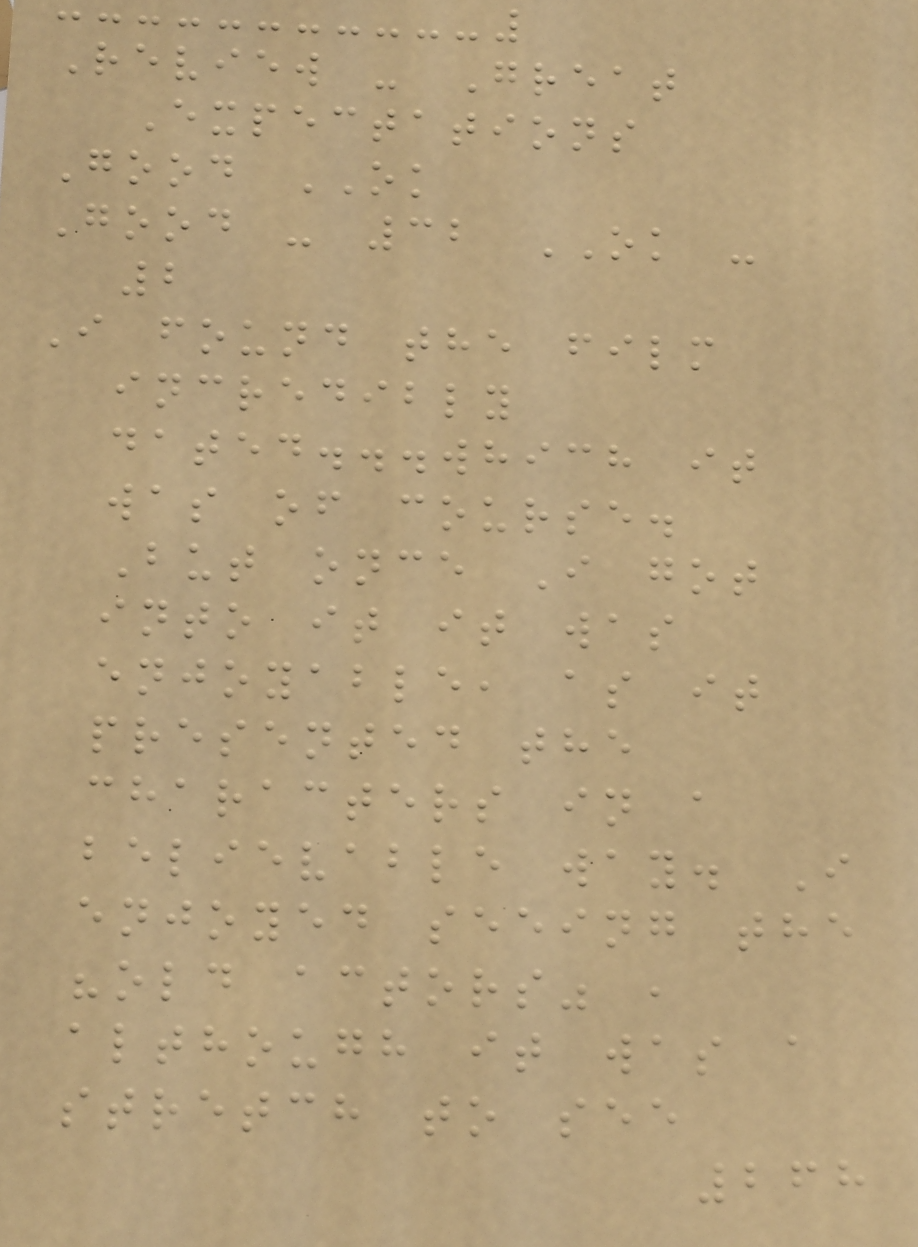Review - Great
Expectations
Good OK
Good - 32 OK -
2
I found the film
incredibly
dated...which it
was of course.
But once I got
into it it was
enjoyable, as it
presented the
characters in a
believable way. I
enjoyed seeing the
"old actors" ,
although it was a
stretch to see
268
